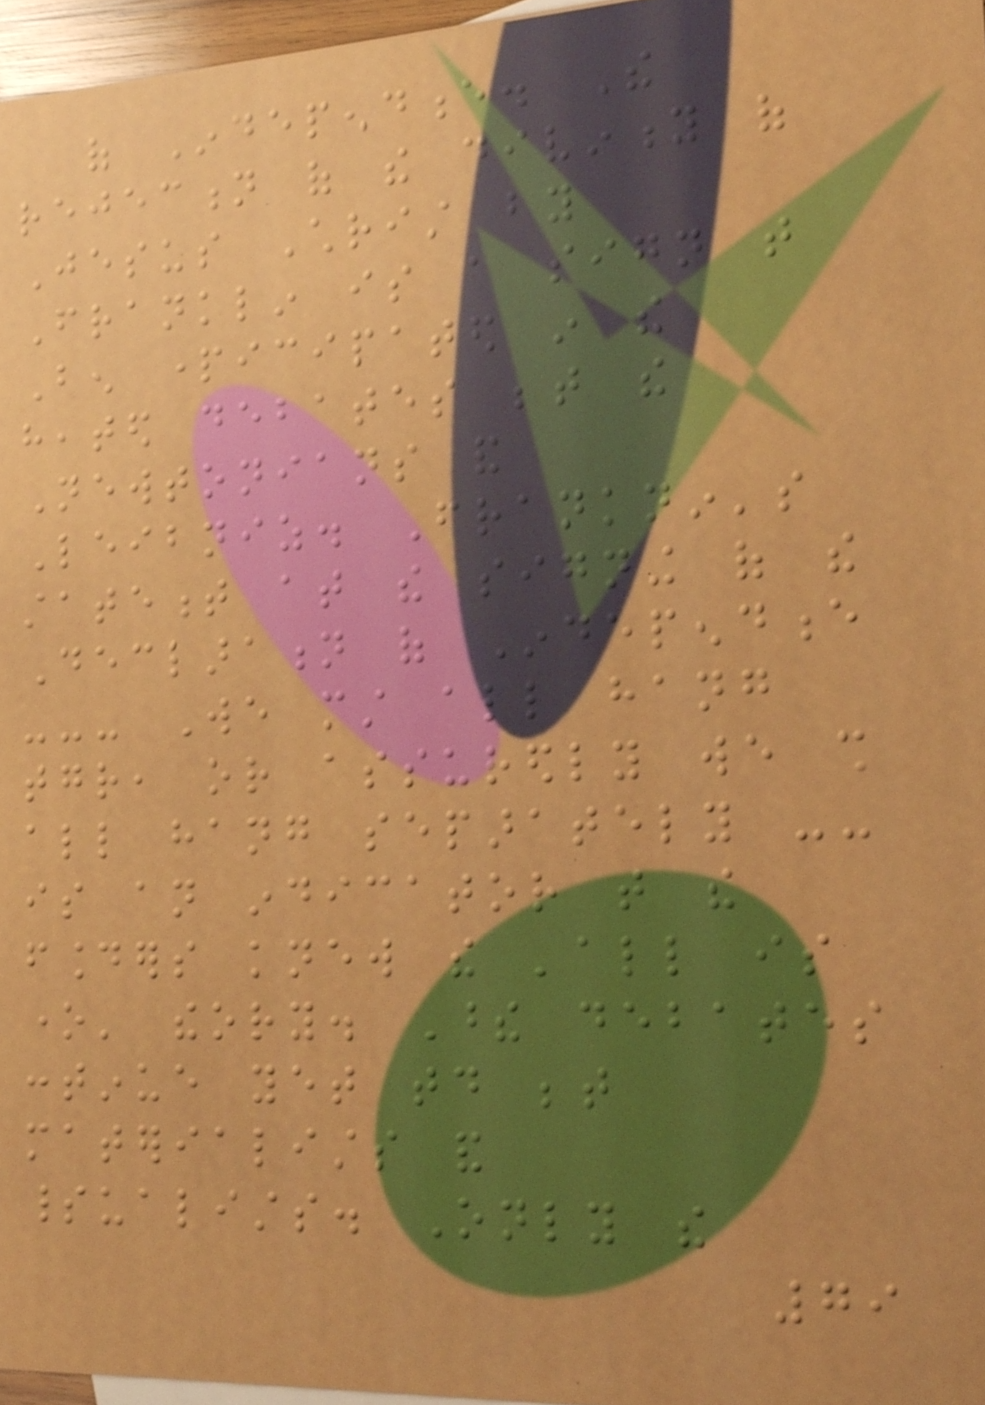of Independence. The
rejection of the divinity of
Jesus Christ by
Franklin is a sign that
Ben participated in the
heated debates between the
Newtonians and
Leibniz. Franknin's
statement at the signing of the
Declaration of Independence
--- We must all hang
together, or assuredly we shall
all hang separately --
is an indicator that the
founders knew the 'all is
one' theory. These debates
continue yet today between
materialists and
spiritualists. Only the
79
